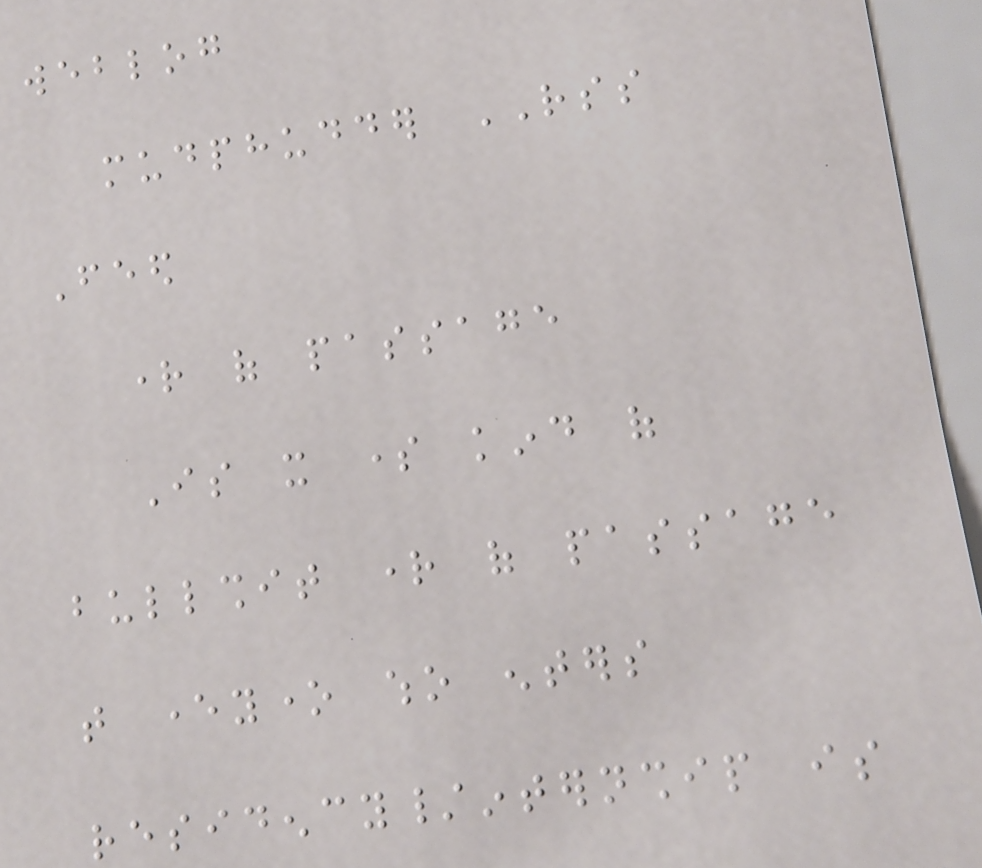weblog
mudphudder RSS
Feed
right of passage
Is it some kind of
bullshit right of passage
that everyone who enters
residency/internship is
